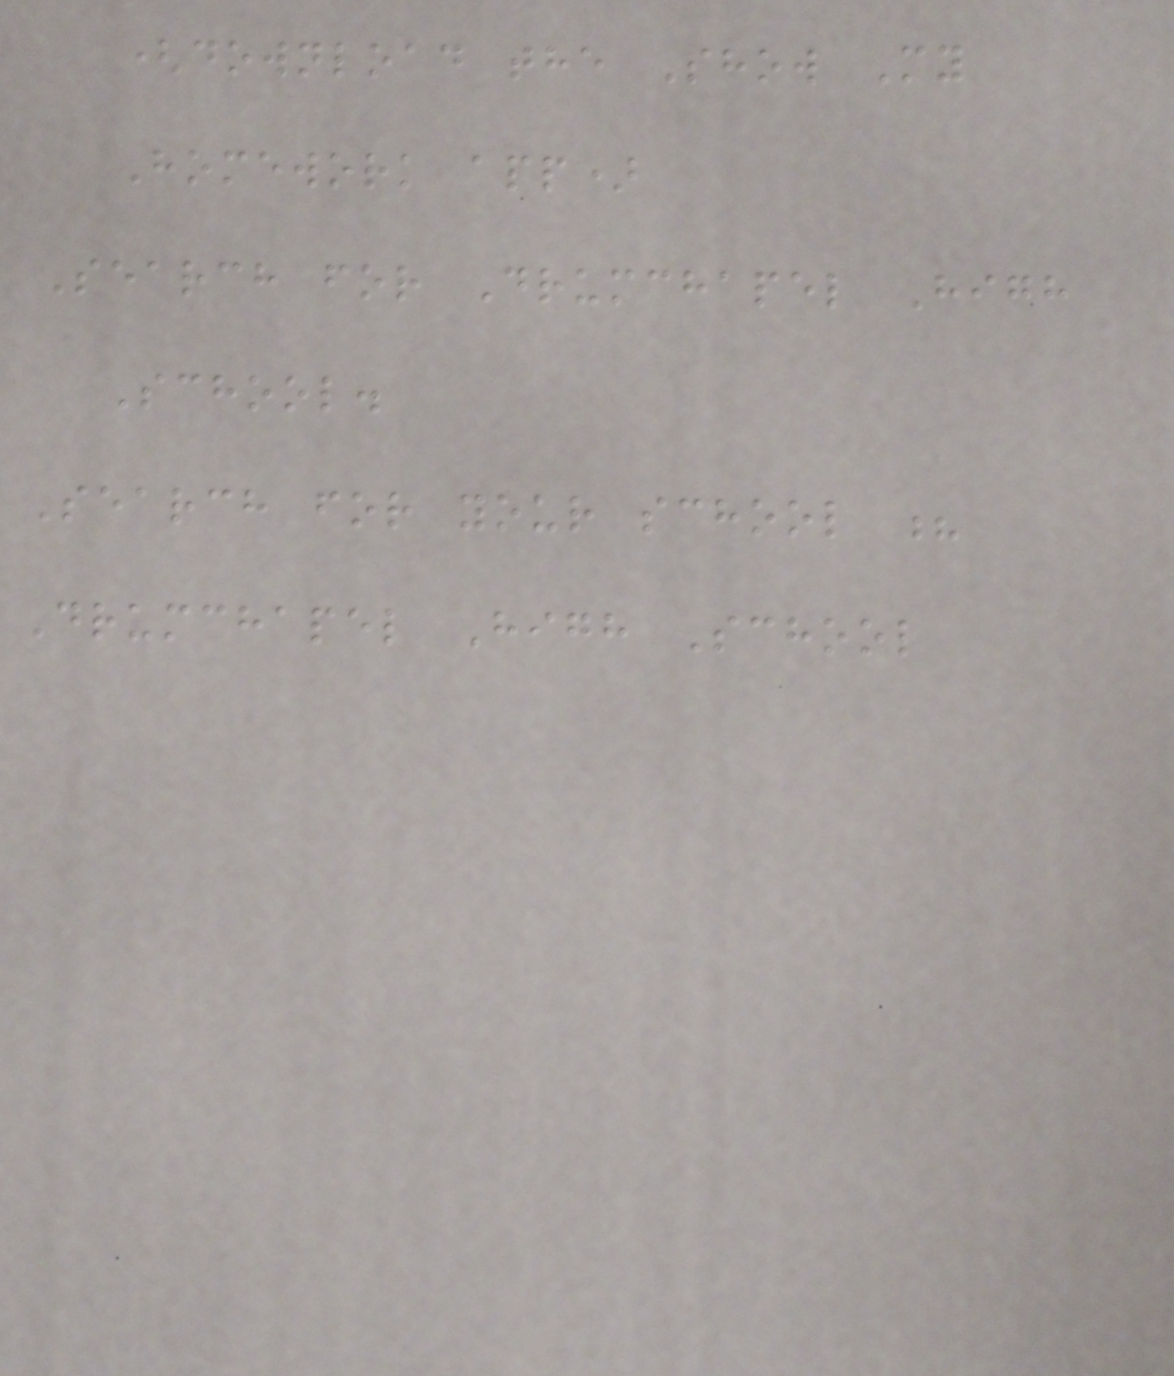(download the Show My
Homework app)
Search for Drumchapel High
School.
Search for your school ?
Drumchapel High School
